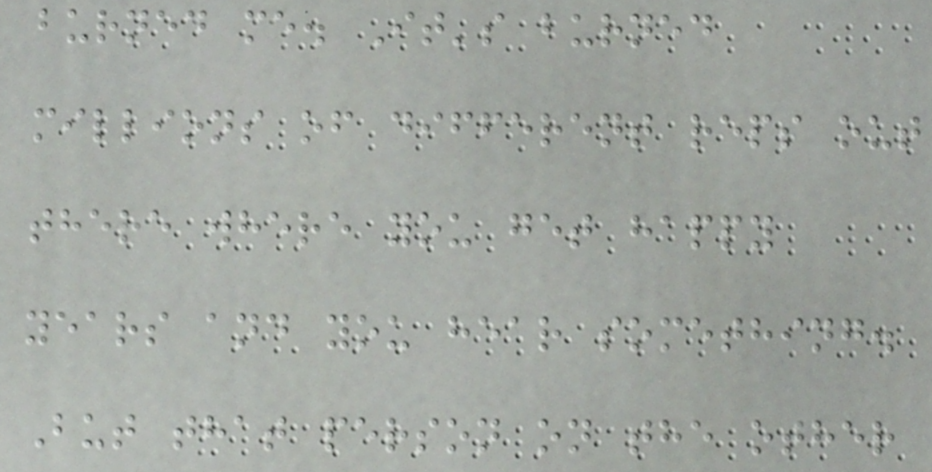burned me. It's burned
millions of different reps out
there where you get happy
years and you hear something.
But that person on the other
